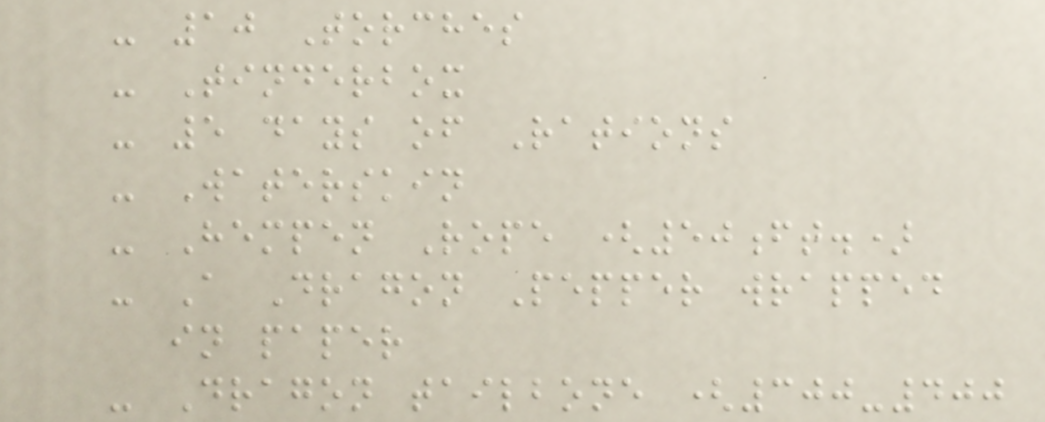- 10 Torches
- Tinderbox
- 5 days of Rations
- Waterskin
- Hempen Rope (50ft.)
- A Dragon Pepper wrapped
in paper
- Dragon tailbone (300-400
